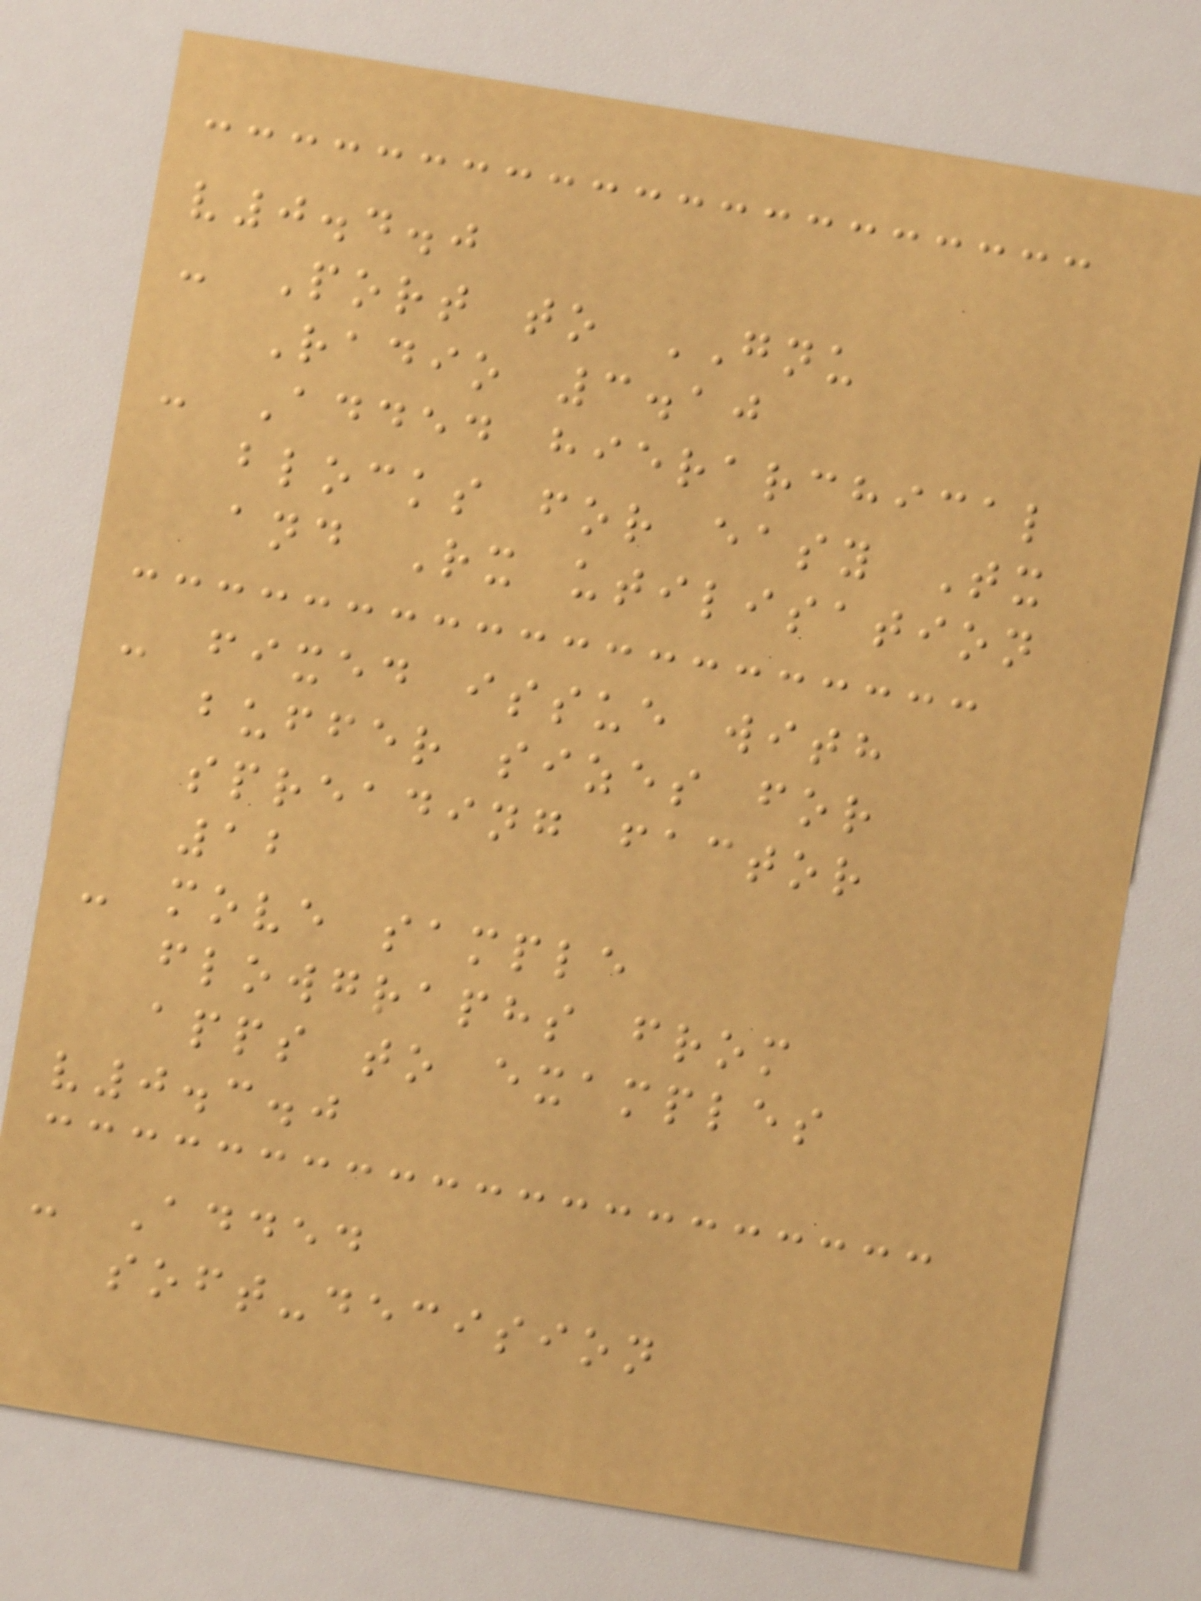v0.4.0
- Port to GNU
Radio 3.10
- Added hierarchical
blocks for easy Tx
and Rx utilisation
- fixed issue with
buffer sizes for
spreading factor
12
- move sample
flowgraphs from
apps to examples
v0.3.0
- Added
soft-decision
